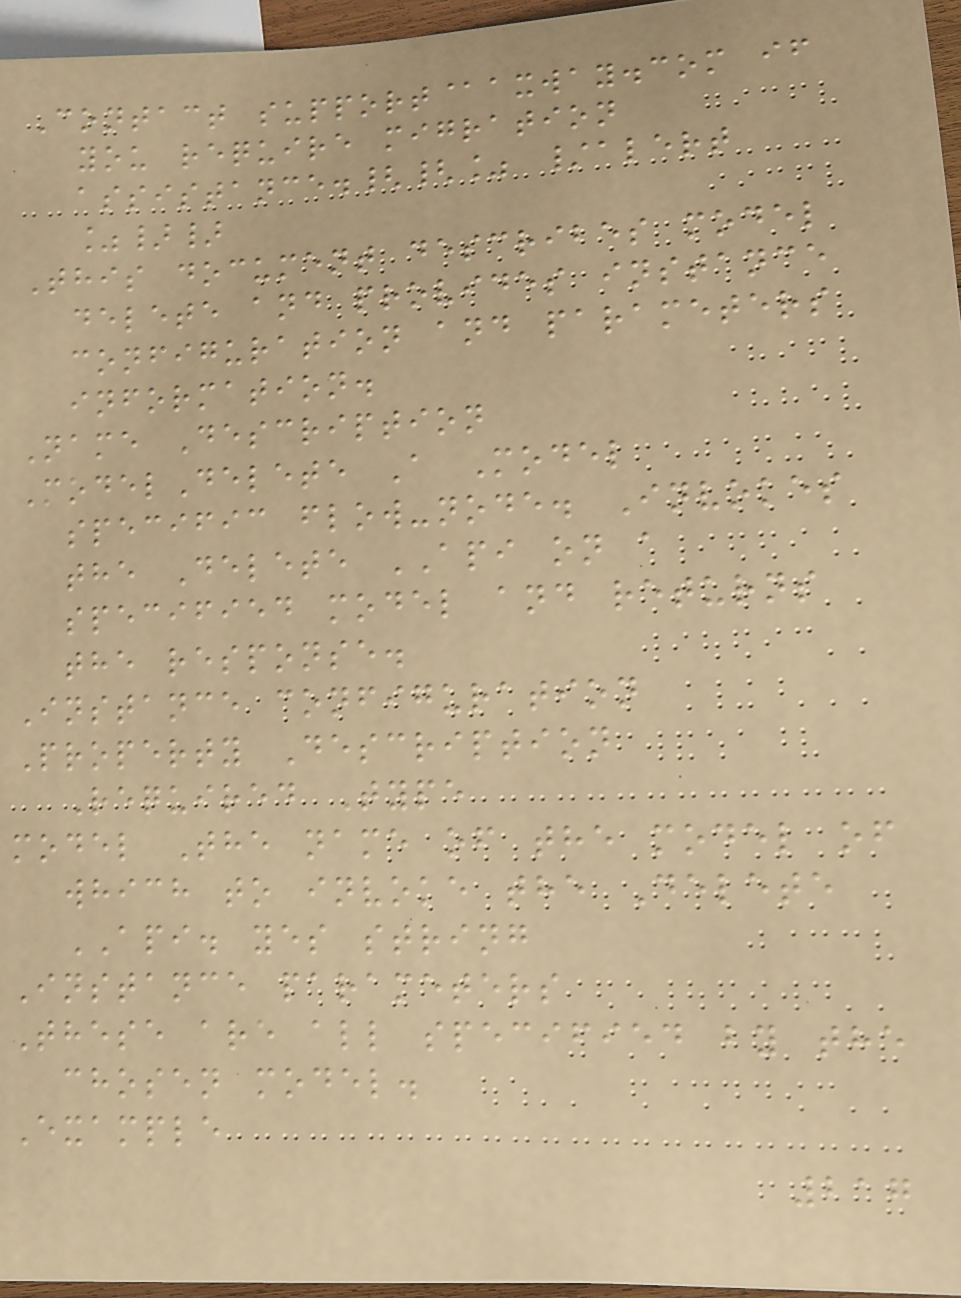Contact support@axway.com if
you require migration
assistance.{{% /alert
%}}
This document describes model
delete and provides instance
configuration and parameters
information.
Name Description
ModelDelete A Model
specific flow-node. Invokes
the Delete API on a
specified model and returns
the response.
Instance configuration
Property Description
Required Type
model The name of the model of
which to invoke the Delete
API. yes string
Instance parameters
These are all specified by the
chosen model.
Example
217
